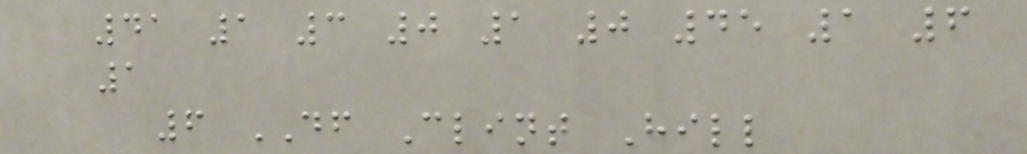41 1 3 0 1 0 45 1 6
1
6 DF Clint Hill
